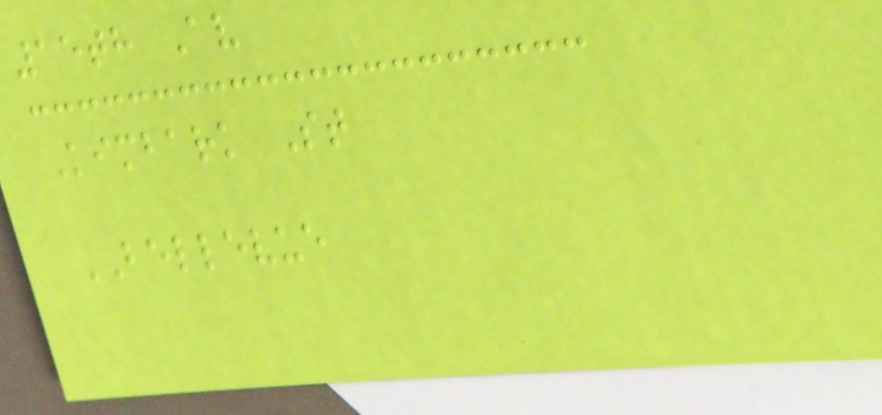15th Av
Kimbark St
BELLEVUE
